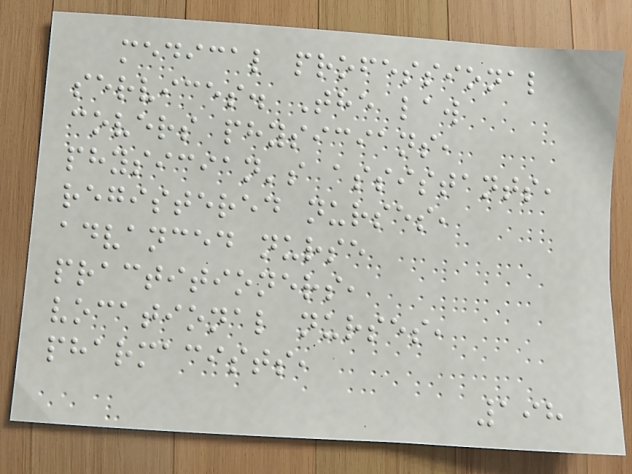medical professional
services. The law
covers physicians,
physician's assistants,
registered nurses,
advanced nurse
practitioners,
vocational nurses,
pharmacists,
198
